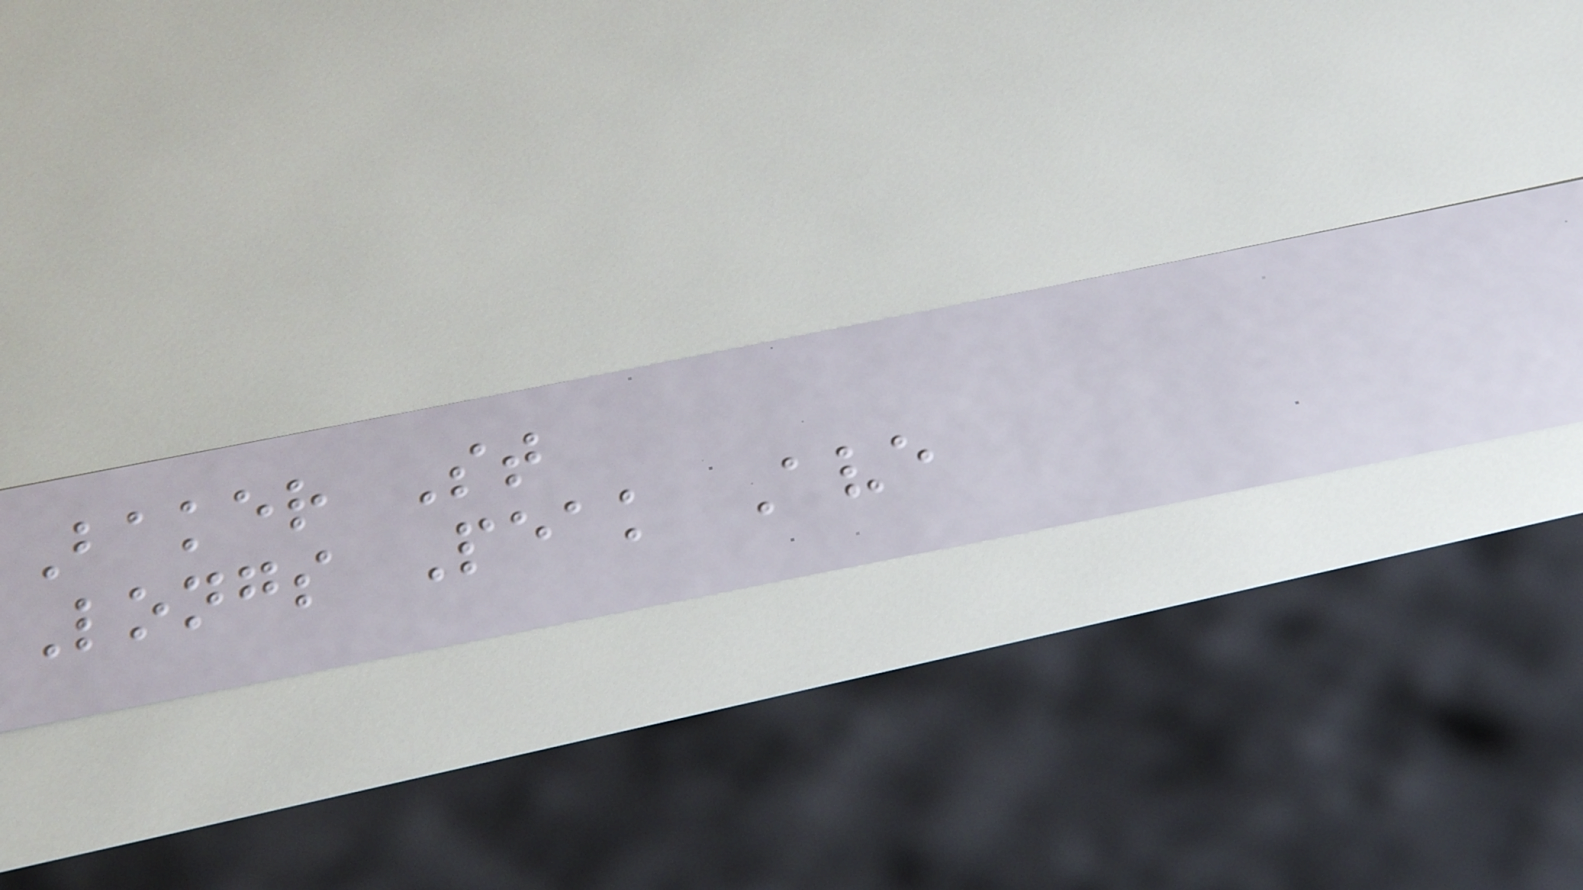Baker St
Longs Peak Ave
